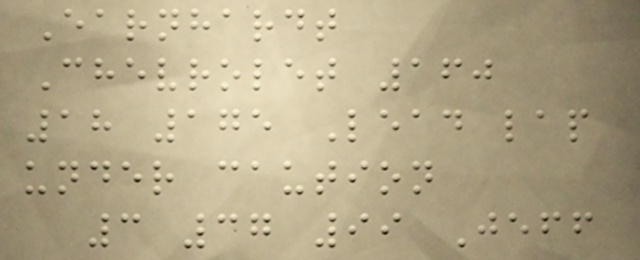Earnhardt
Chevrolet 160
18 175 Lead lap
under caution
3 37 99 Jeff
